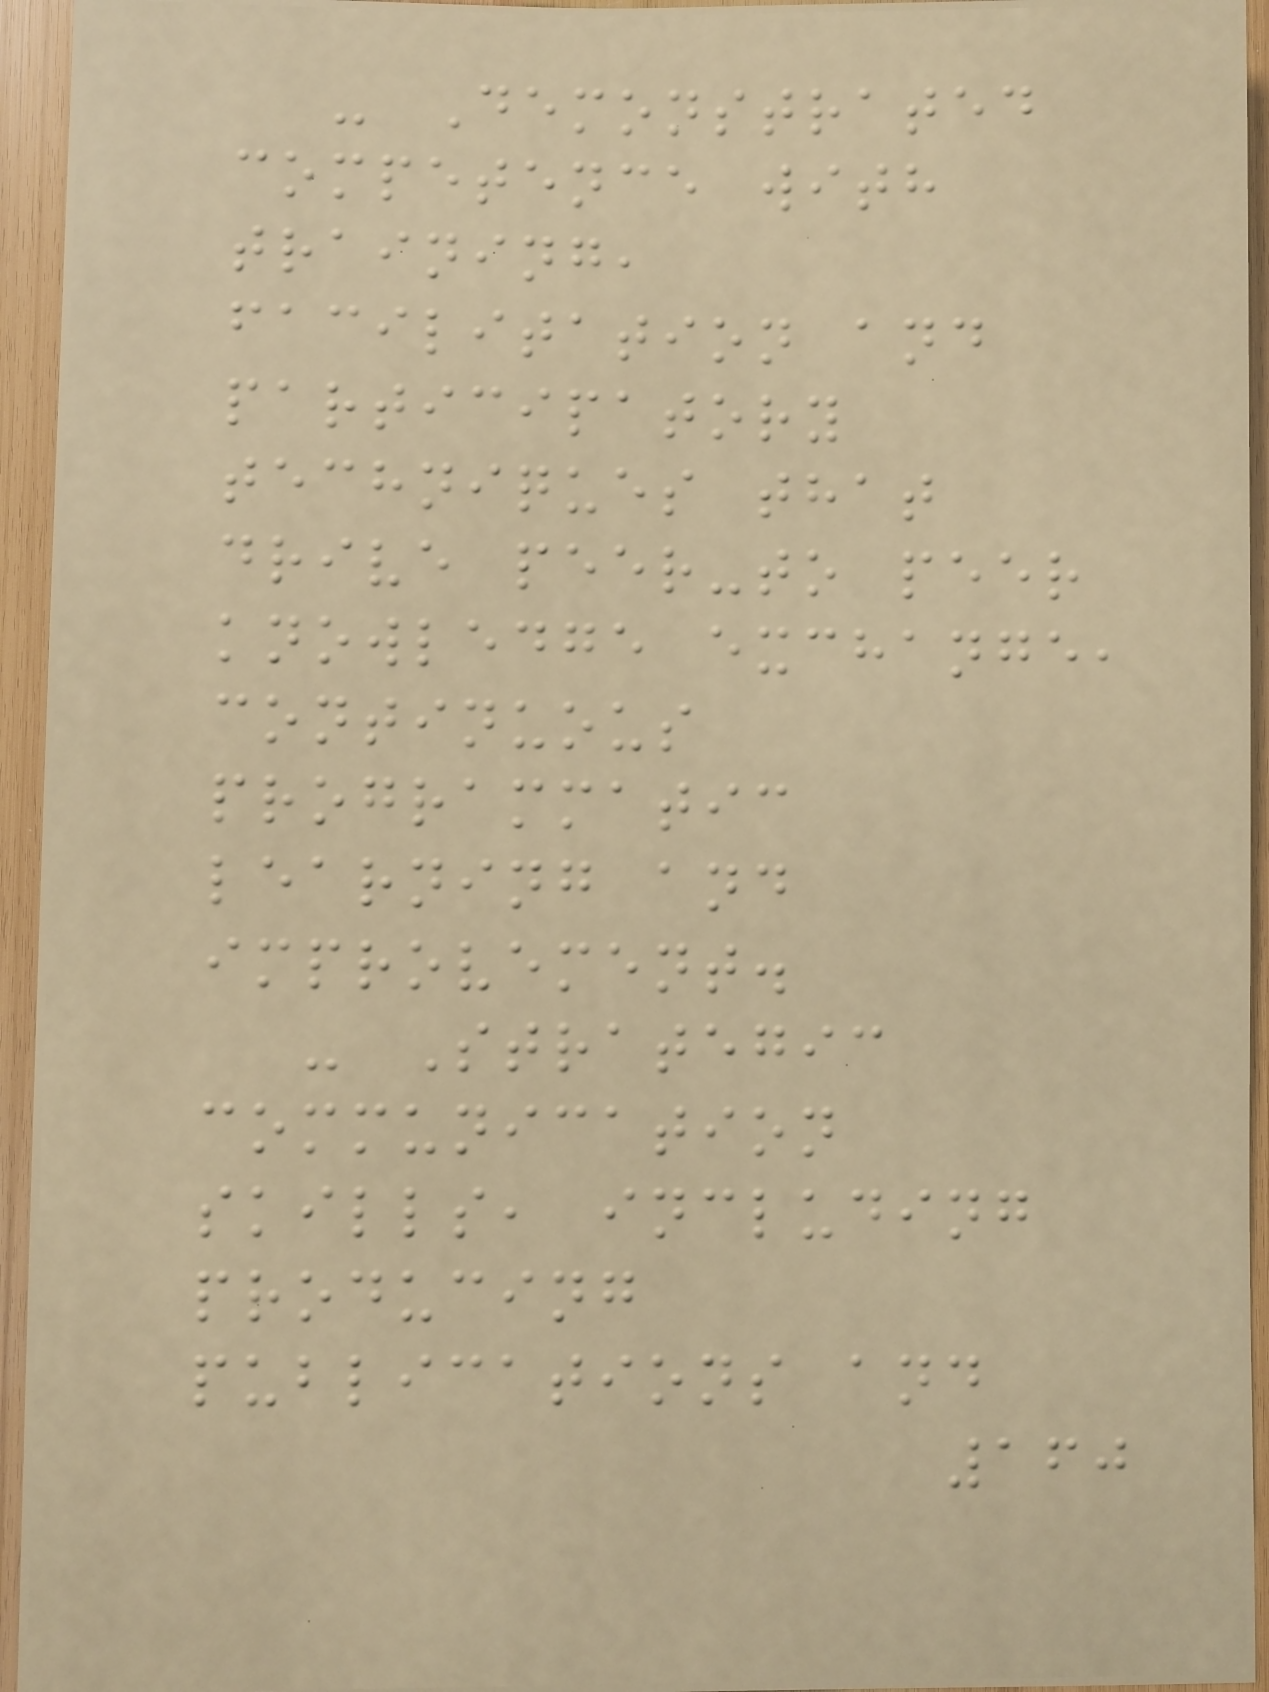- Demonstrated
competence with
training,
facilitation and
participatory
techniques that
drive peer-to peer
knowledge exchange,
continuous
programmatic
learning and
improvement.
- Strategic
communication
skills, including
producing
publications and
160
